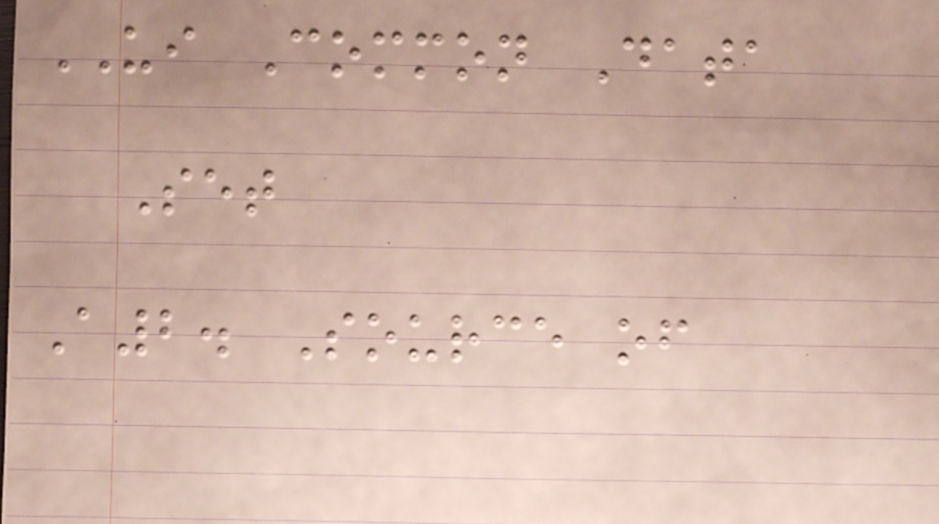UI Common Data
Set
A2. Source of
